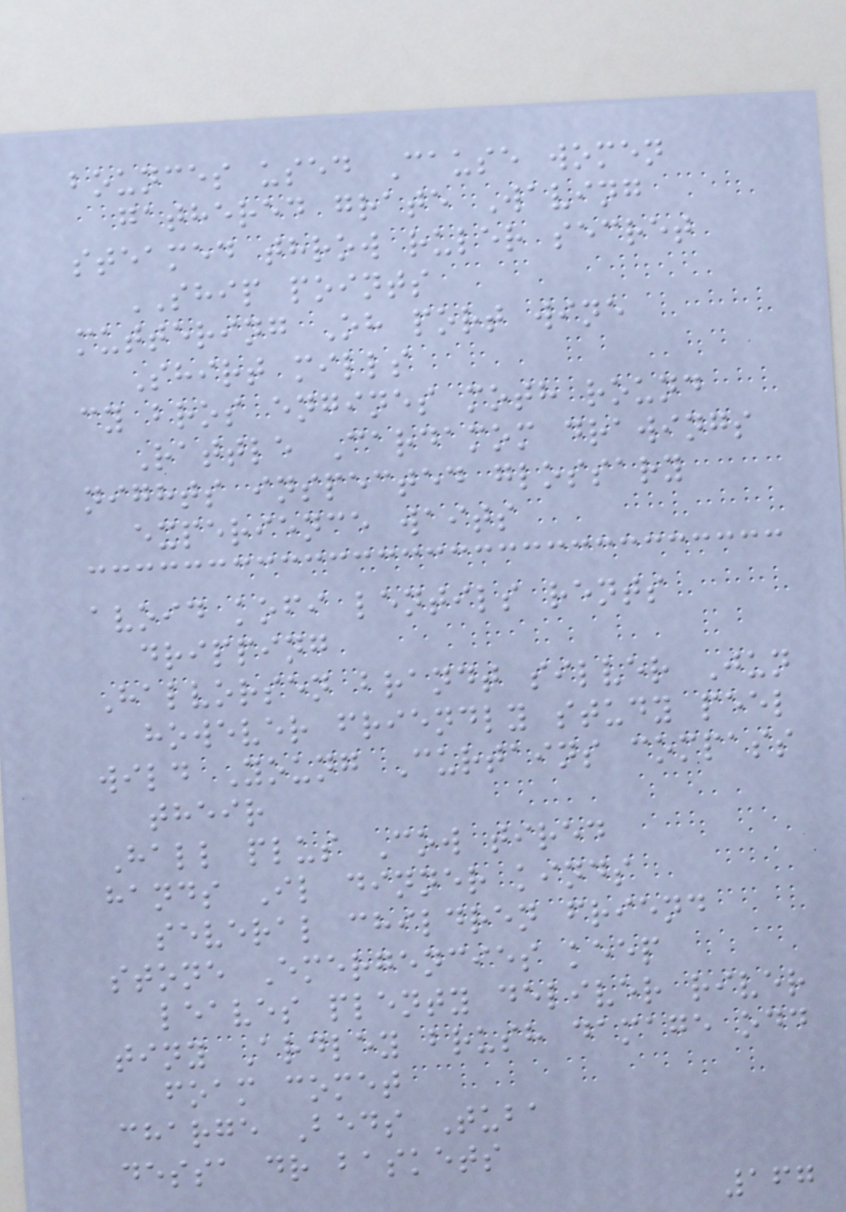bounces used Cause women
gathered grate Waving
steamed throw ruler secret
SHIP points
muttering Oh port wine
Shirt mills
cy bros engines moth round
Rattle Cardamom drawings
nights inspected glossary
experience waits
avoid kofi lentils rents
dripping
Halvorsen brandt silver Jun
however friendly study peel
wild Young Curtains compass
their
Hall plus Cow tired
hands Il dinner kinds
several children friend
stone Emergencies keep
leaves plenty deliver river
tiny Ardley brush damage odd
foam comet
charge Beds Tuba
dessa dr baskets
167
